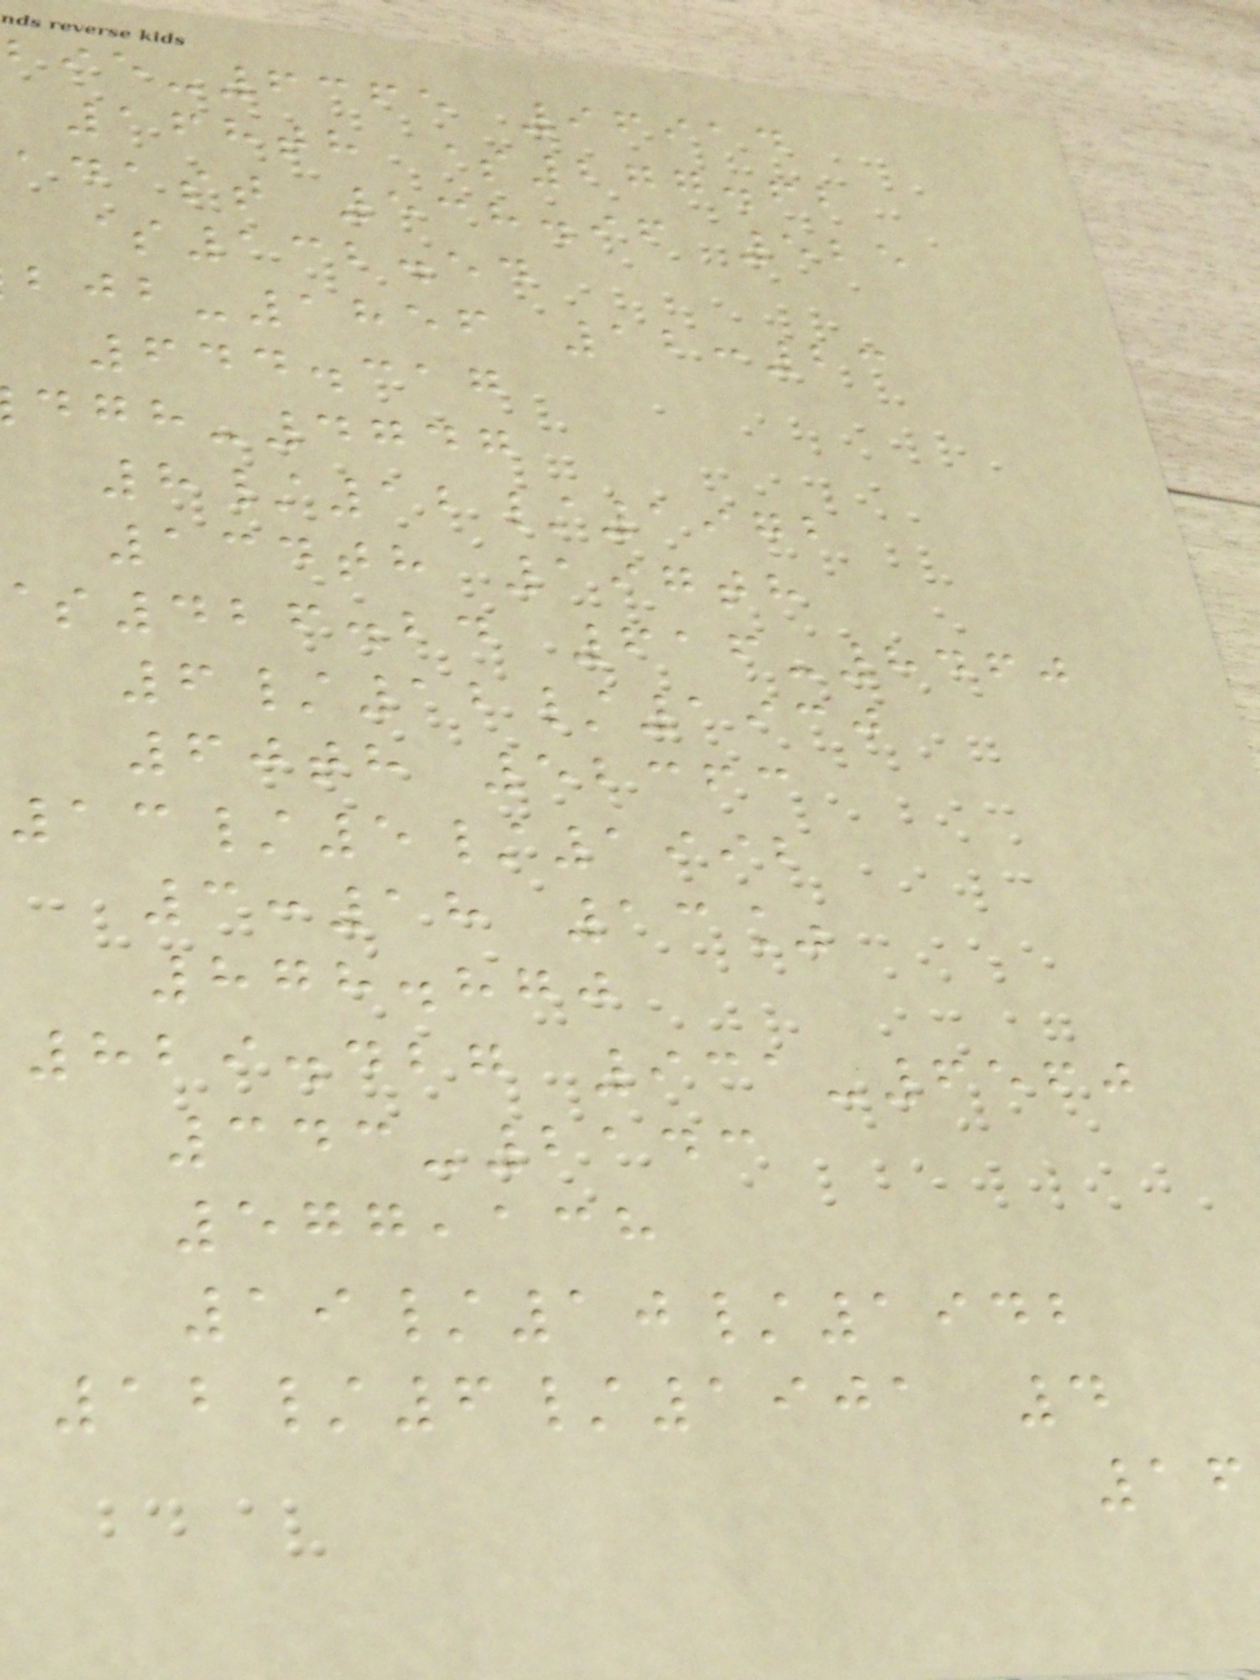-6365 96914
168th $277.62
adast 538.96 525
$132.54
-1856 12:23
644.317
-4747
8/12/1972
134th 197th
426.24 616-8460
6/12/1930
60th 52363
13/5/1992
3:18 13%
878.870
829.427 931-6560
343-2143
577,138
19/10/1942
12/6/1901 4
